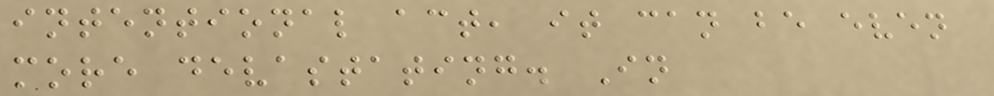intentional act, it can be even
more devastating. In
